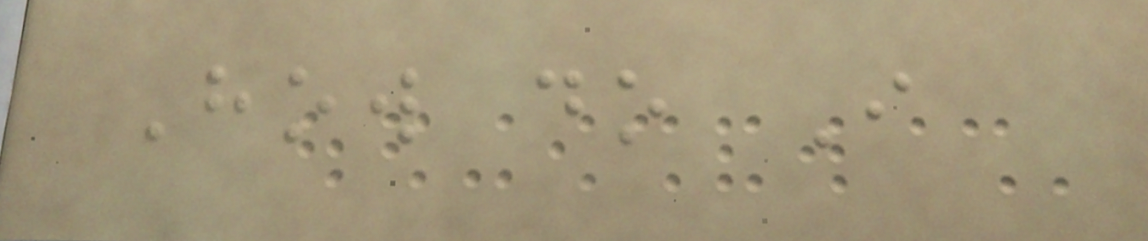How do I
